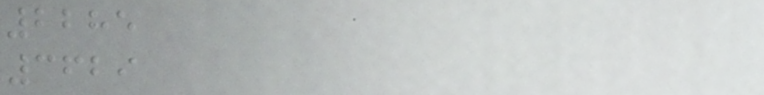2285
3629
